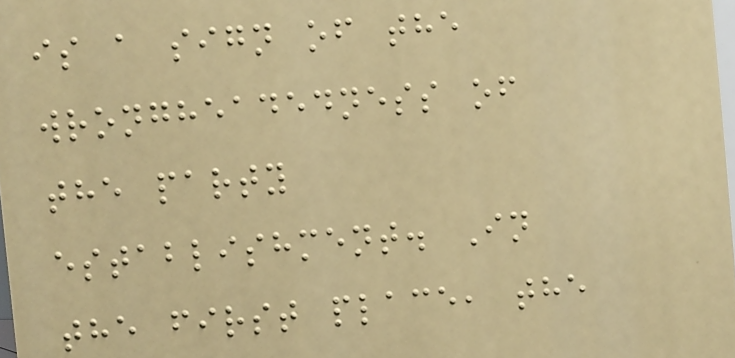is a sign of the
wrongheadedness of
the party
establishment. In
the first place, the
